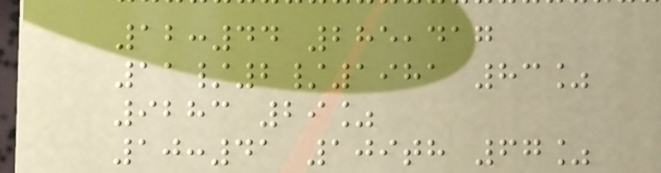12:44 285,417
11/2/1981 83%
9283 29%
10:41 109th 67%
